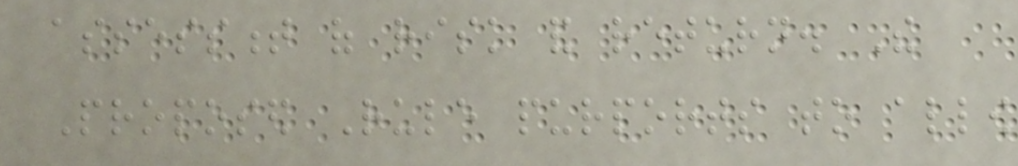assessment of risk and return. The
Proposed Rule purports to allow
